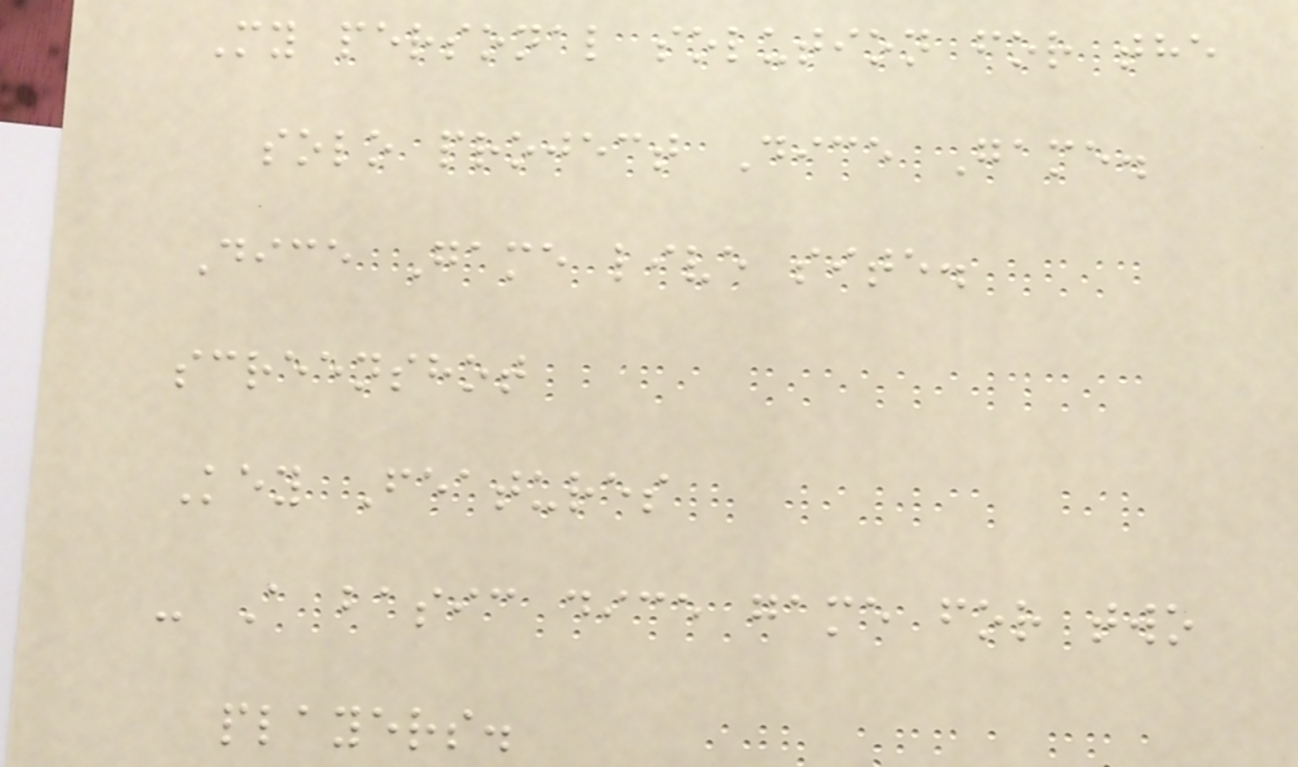My personal solution for the
solo project Dice Game.
Dice Game live site.
screenshot
Key Features
- A basic dice game for two
players.
